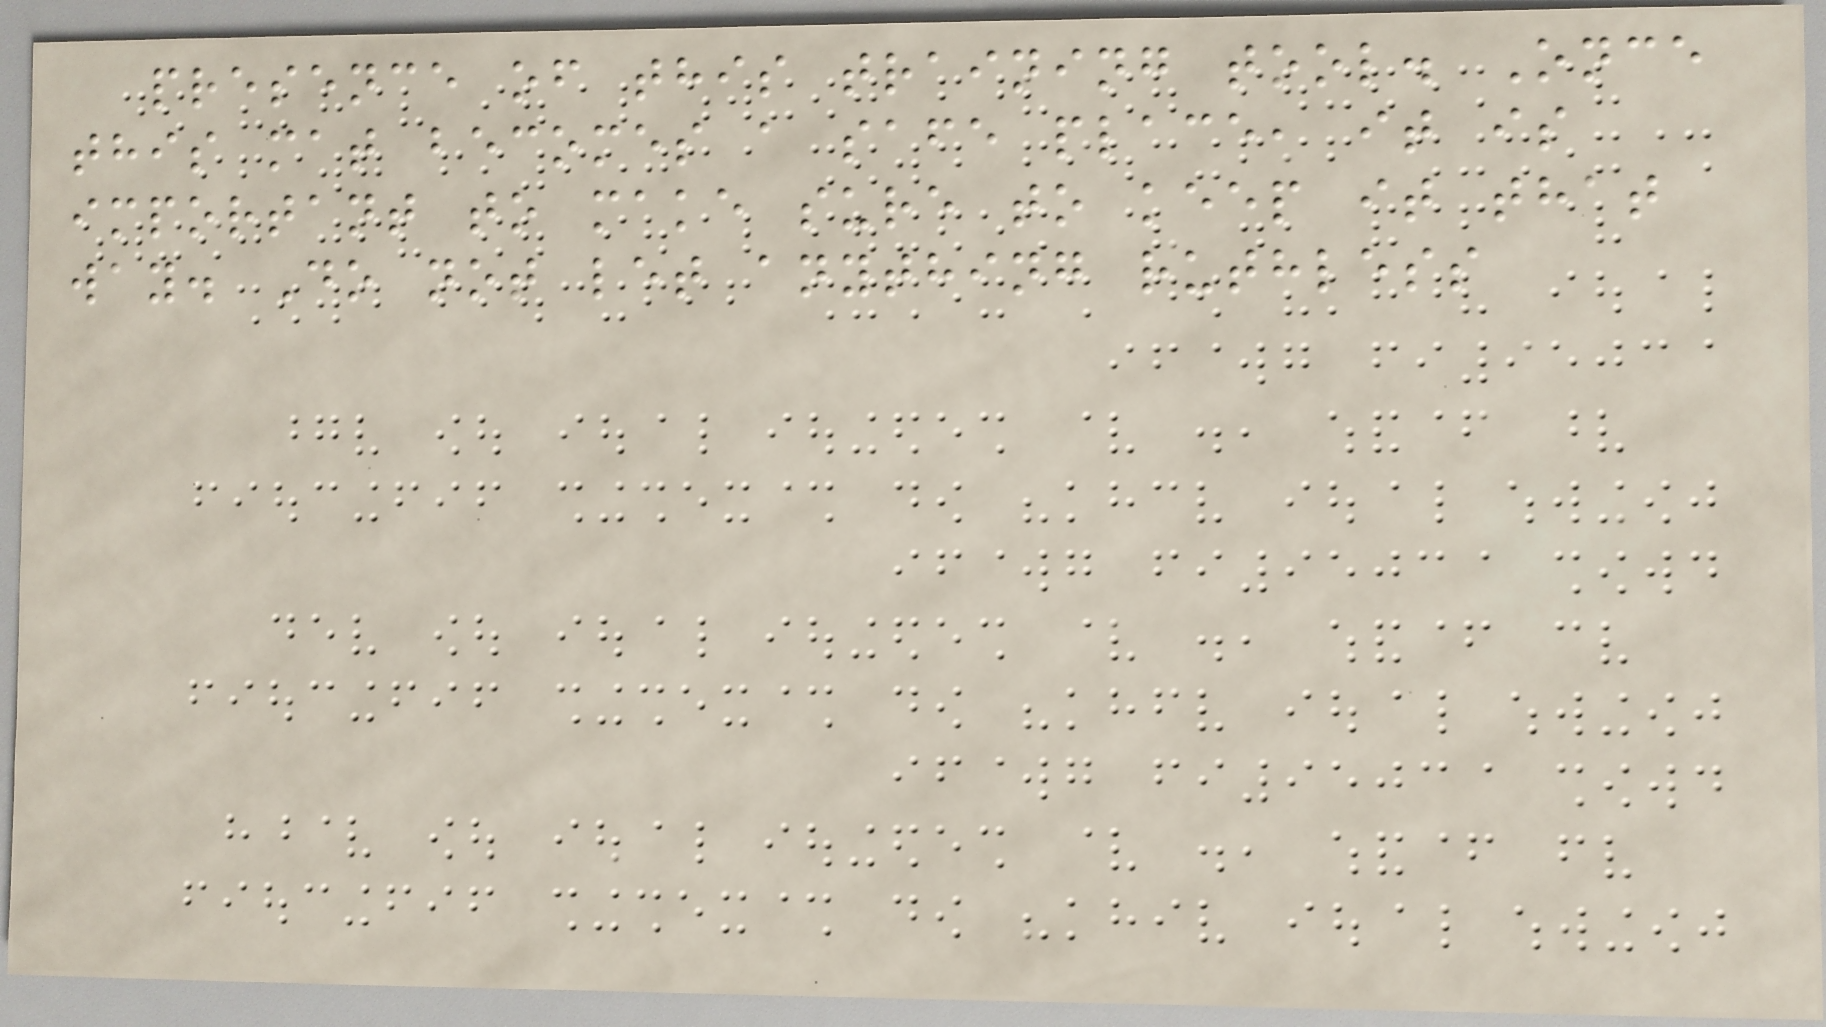presence of this training tool. Once
this mat becomes a safe place, it is
important to make sure to keep it that
way. Do not let anything ruthless
